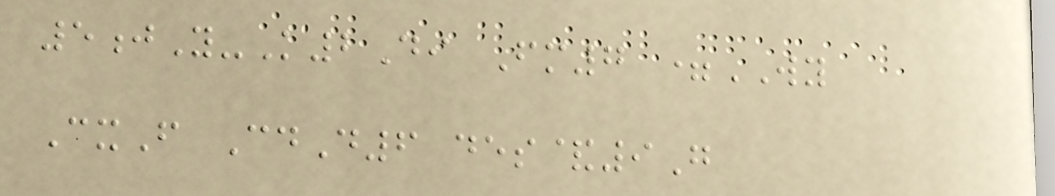5jY-K2Di Fm7 =WY
CxF CdD6 des&9G
